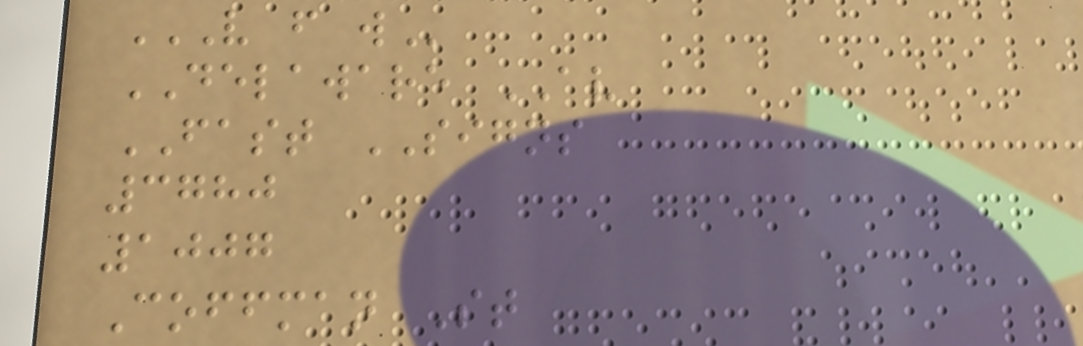V F W
DELAWARE AV
FAST SIGNS
3780
1007
Coffman St
